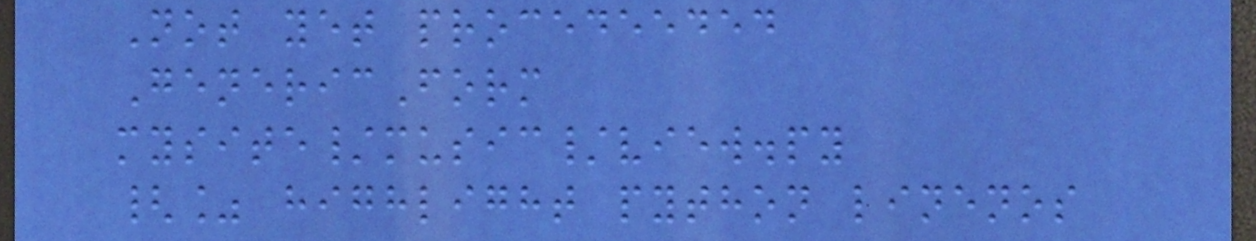Not yet procedeeded
GenericForm
mysite/music/view.py
{% highlight python linenos
